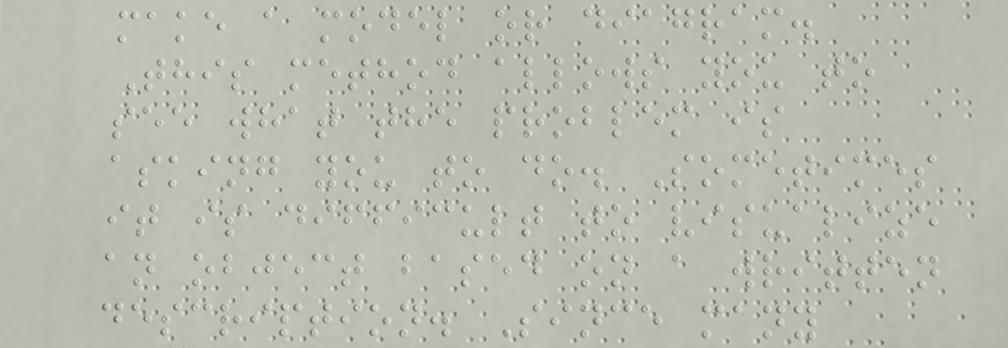make a model or diagram.
This method allows you to
see what the problem is
asking you to do. Sometimes
it is difficult to visualize
an object based on a written
description. Since many
